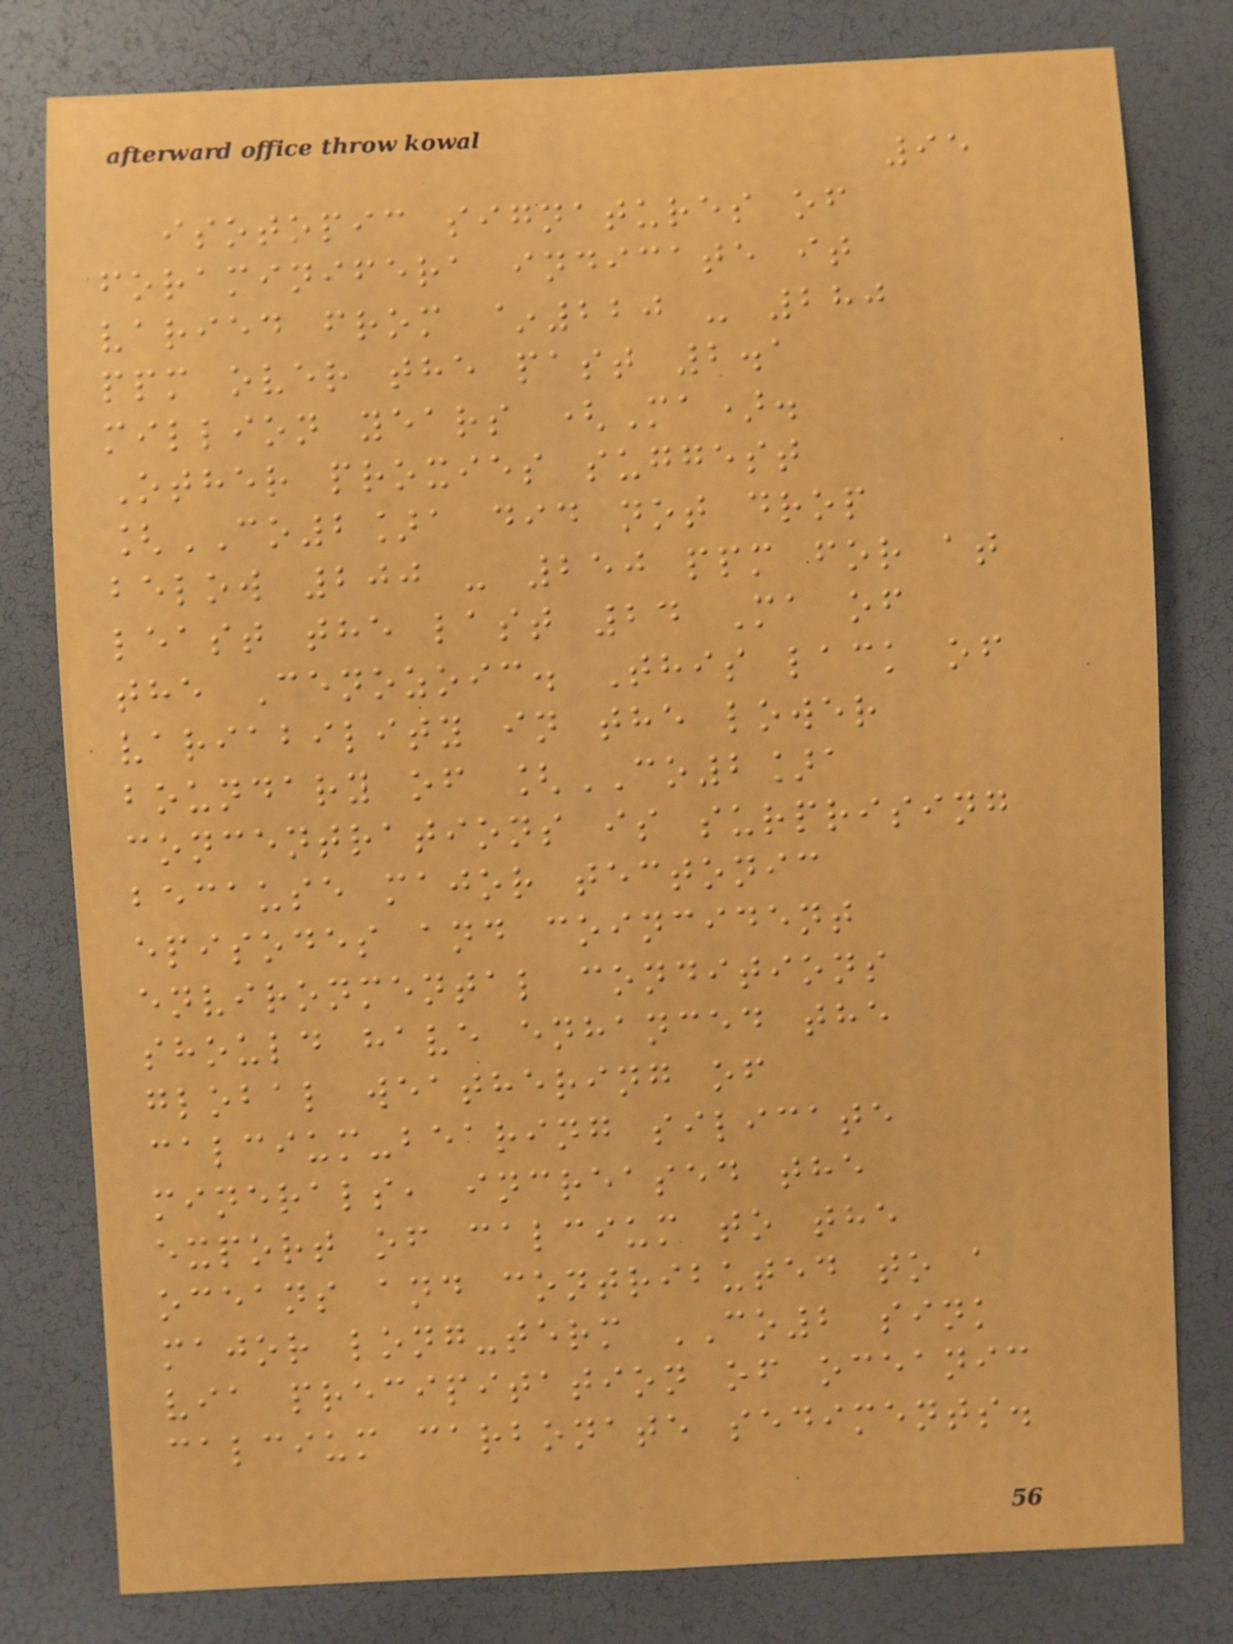95
isotopic signatures of
foraminifera indicate it
varied from ~220 - 280
ppm over the past 2.1
million years (Ma).
Other proxies suggest
[CO2]a did not drop
below 200 - 250 ppm for at
least the last 24 Ma of
the Cenozoic. This lack of
variability in the lower
boundary of [CO2]a
concentrations is surprising
because major tectonic
episodes and coincident
environmental conditions
should have enhanced the
global weathering of
calcium-bearing silicate
minerals, increased the
export of calcium to the
oceans and contributed to a
major long-term CO2 sink
via precipitation of oceanic
calcium carbonate sediments.
